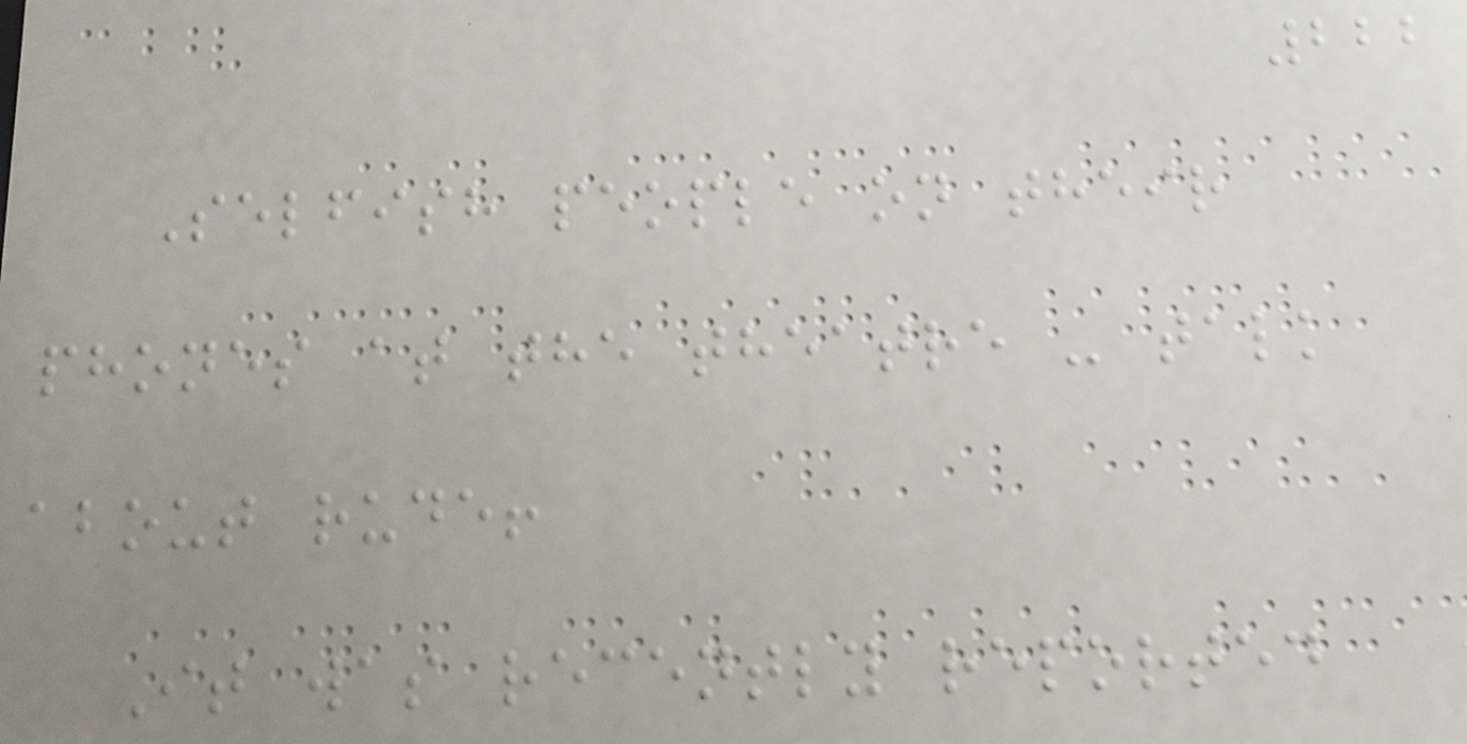222
Selfish people on their
phones at the theatre - talk
about rude!
It was recently reported
